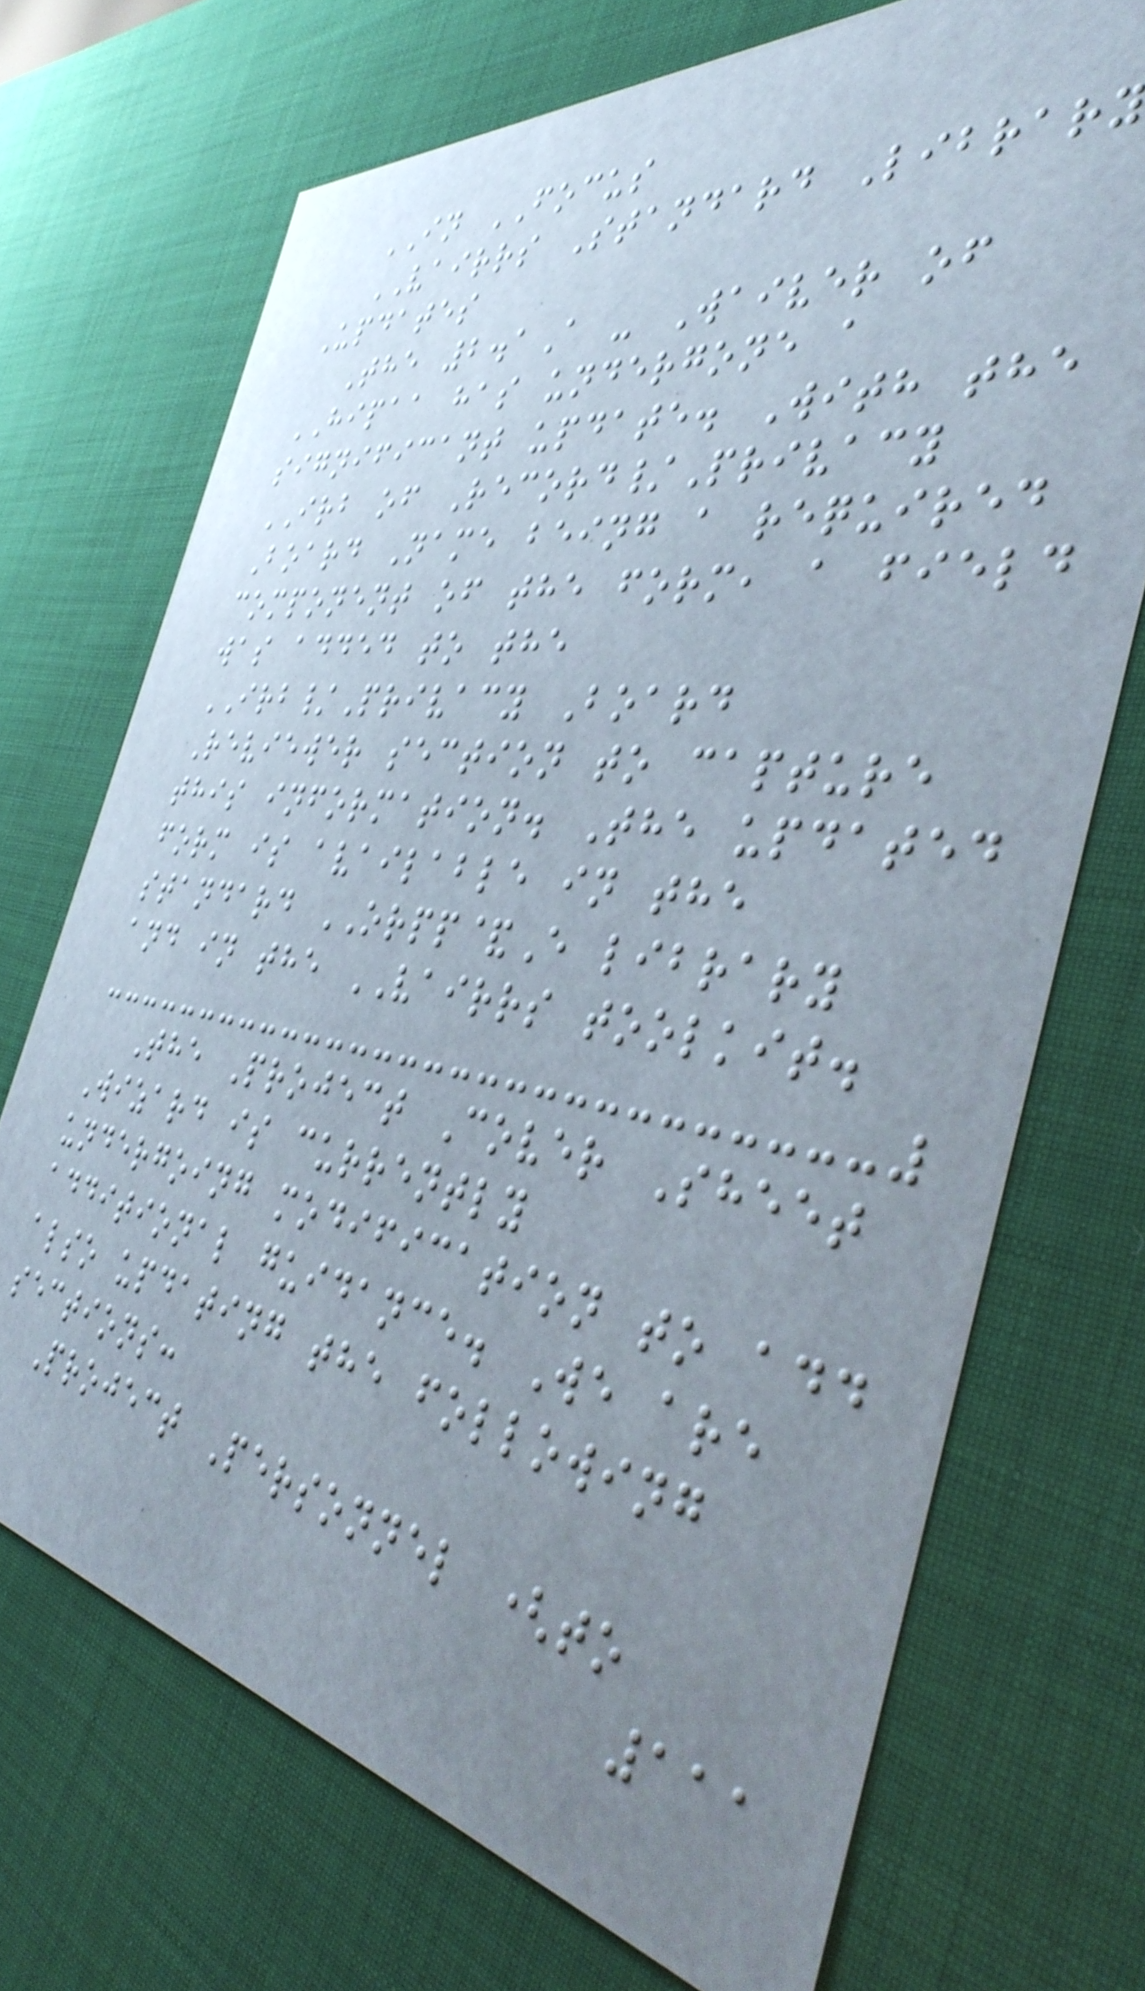IN FOCUS
VAIRRS Standard Library
Updates
The 2.1A - Waiver of
HIPAA has undergone a
significant update. With the
IRB of Record/Privacy
Board Name being a required
component of the form, a field
was added to the
IRB/Privacy Board
Reviewer section to capture
this information. The updated
form is available in the
standard ORPP&E library
and in the VAIRRS toolkit.
The Project Cover Sheet
Wizard is currently
undergoing modification to add
additional guidance. We are
also updating the following
sections:
Project Personnel (to
111
